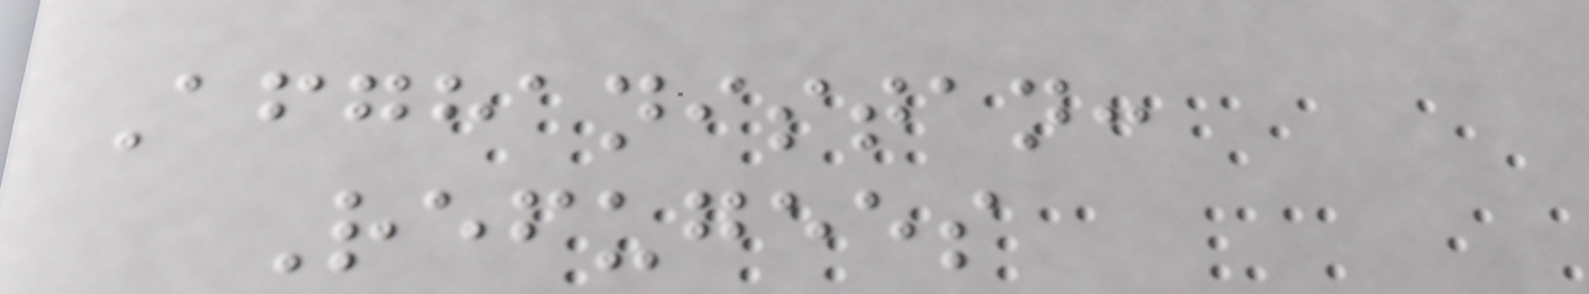Afghanistan:
Refugees
